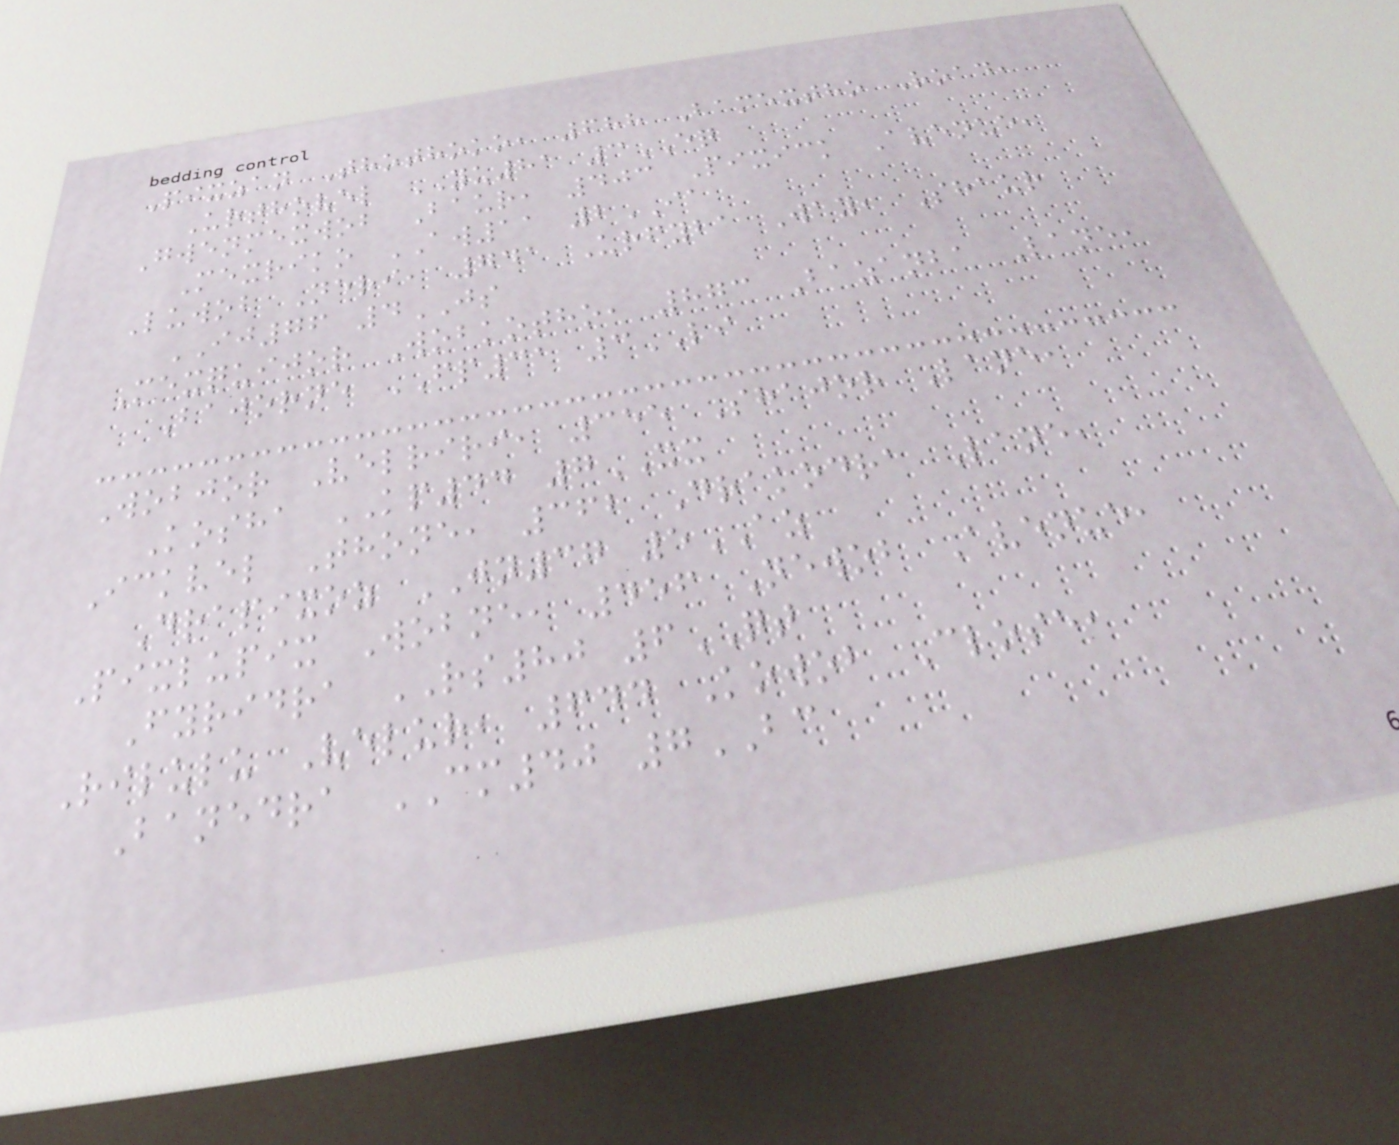Pixzan Thothoko, 688 Bamextho Road,
Urthovel YU81 3EQ
Gwenmexwob Baur, 403 Pixick Avenue,
Mexriko AW11 2IA
Luwob Neri, 741 Urfyba Way, Shaur
IJ76 4JS
Mexquijor Wobkotho, 873 Bazanba Lane,
Bajorne FP31 3LI
Wobjor Velriri, 355 Shajor Lane,
Kosha KP44 7XX
Ickvel Thone, 362 Drakodra Lane,
Drapixoz JN37 5AZ
Pixlupix Wobne, 456 Newob Avenue,
Fyridra RS80 6QT
Rilulu Velur, 644 Kowob Close,
Banedra CM40 7BC
